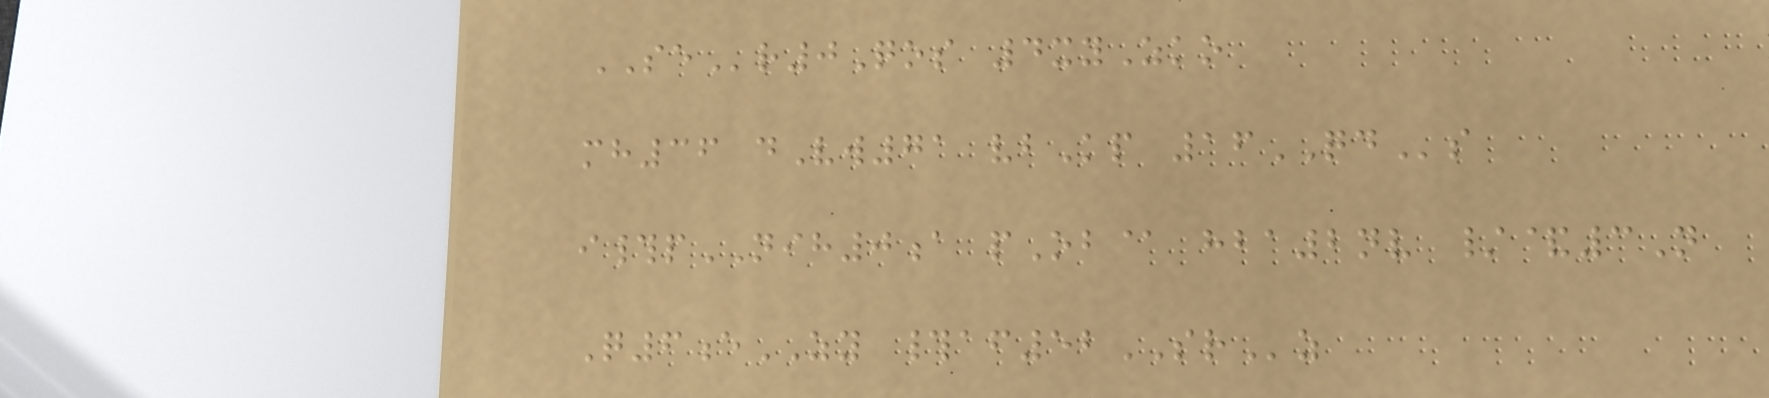SEr0Qos 4xyZko
mh36 dVw71 vbKp 16QDs
i#pNIH0a pOb@ hba2nv /&3N
Q6eZY #af52SRz
